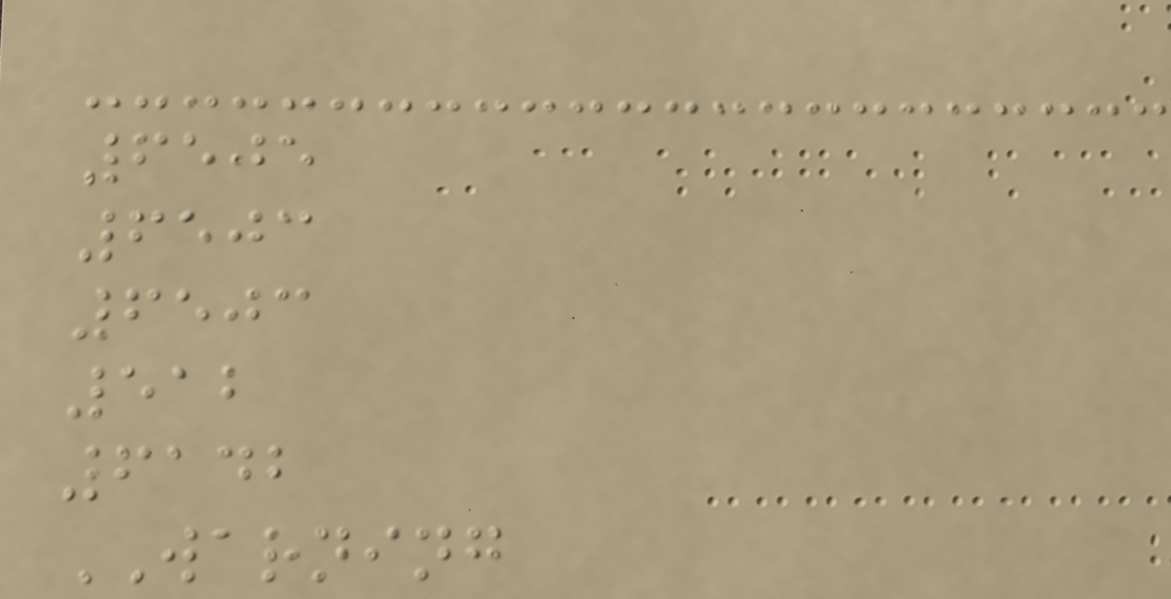6505
6503
6503
512
6142
WARNING
